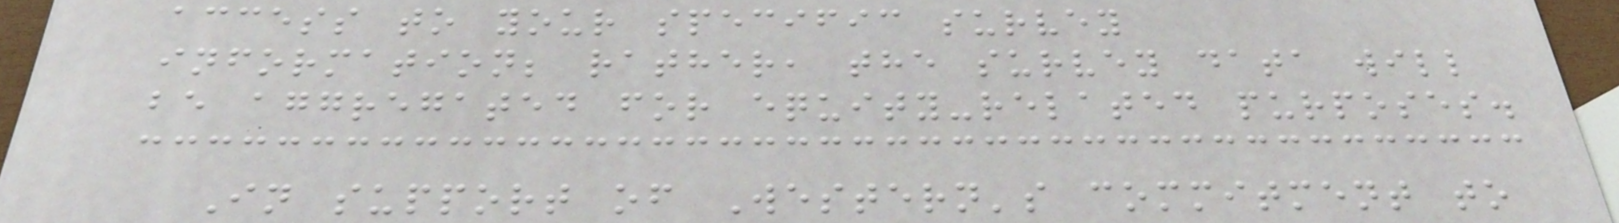access to your specific survey
information; rather, the survey data will
be aggregated for equity-related purposes.
In support of Western's commitment to
